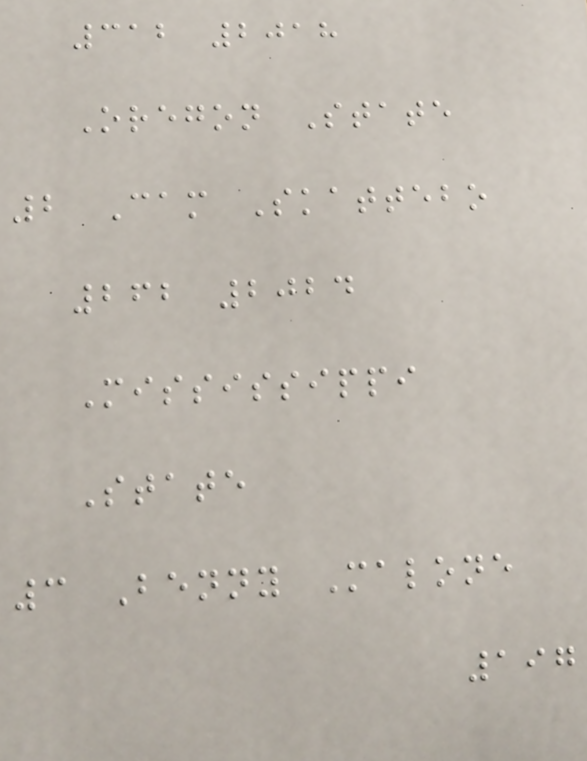312 2018
Oregon State
2 Cam Skattebo
262 2024
Mississippi
State
3 Benny Malone
197
